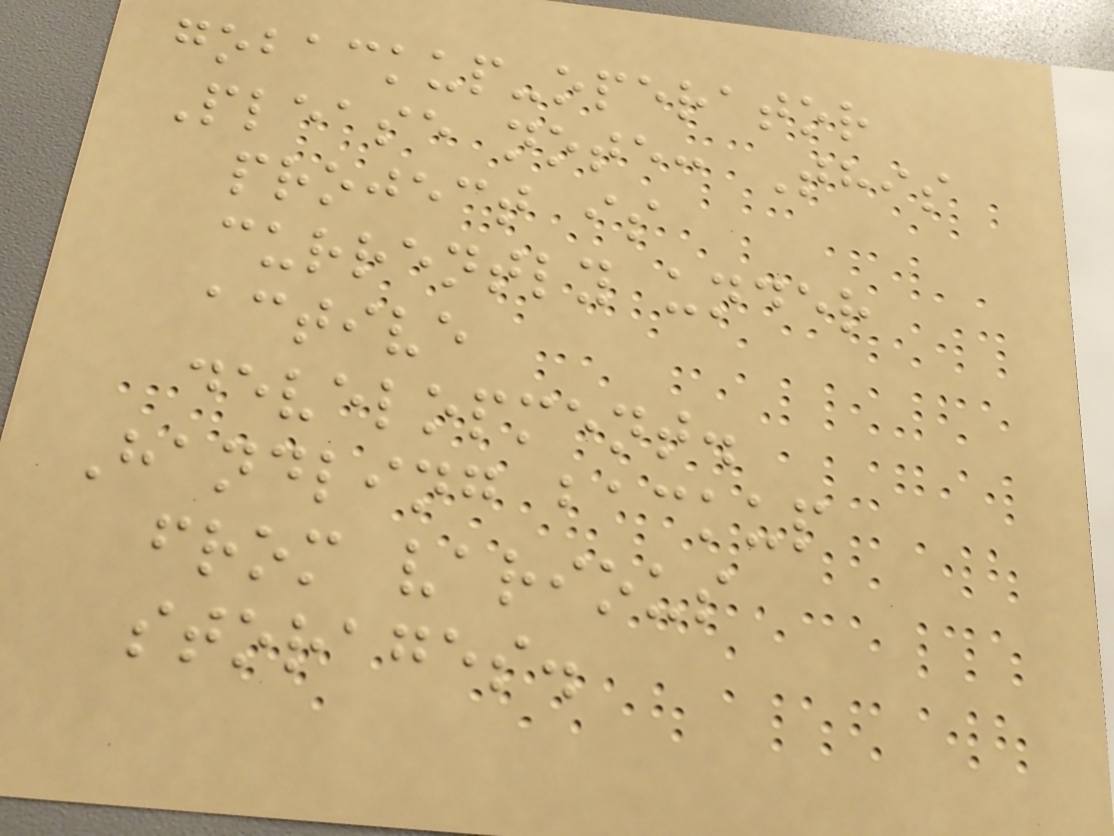gobackup-operator
Please note: This
project is
currently under
active
development.
Handling backup
from various
storages.
